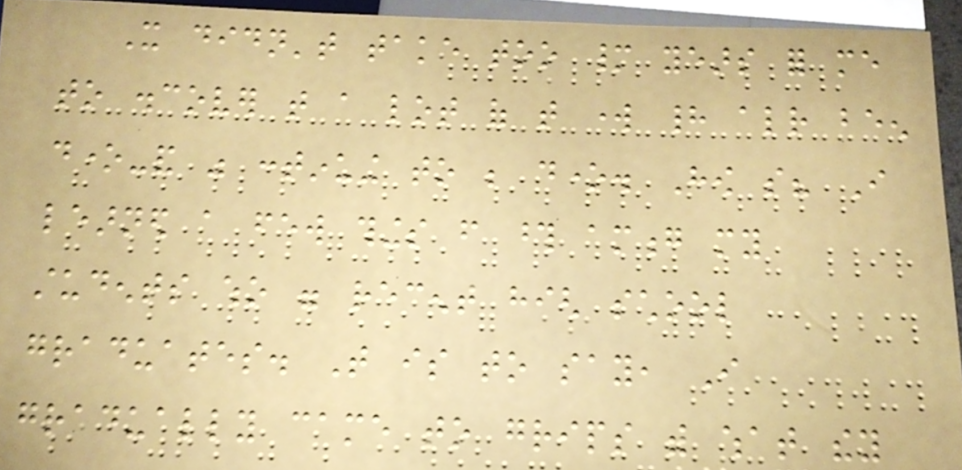It didn't take too many years for me
to discover that a lot of that work had already been
done-and was continuing to be done. How so? I
learned a few things from those among my
students who were recent high school
graduates. That is to say, I
gradually came to grips with what they
